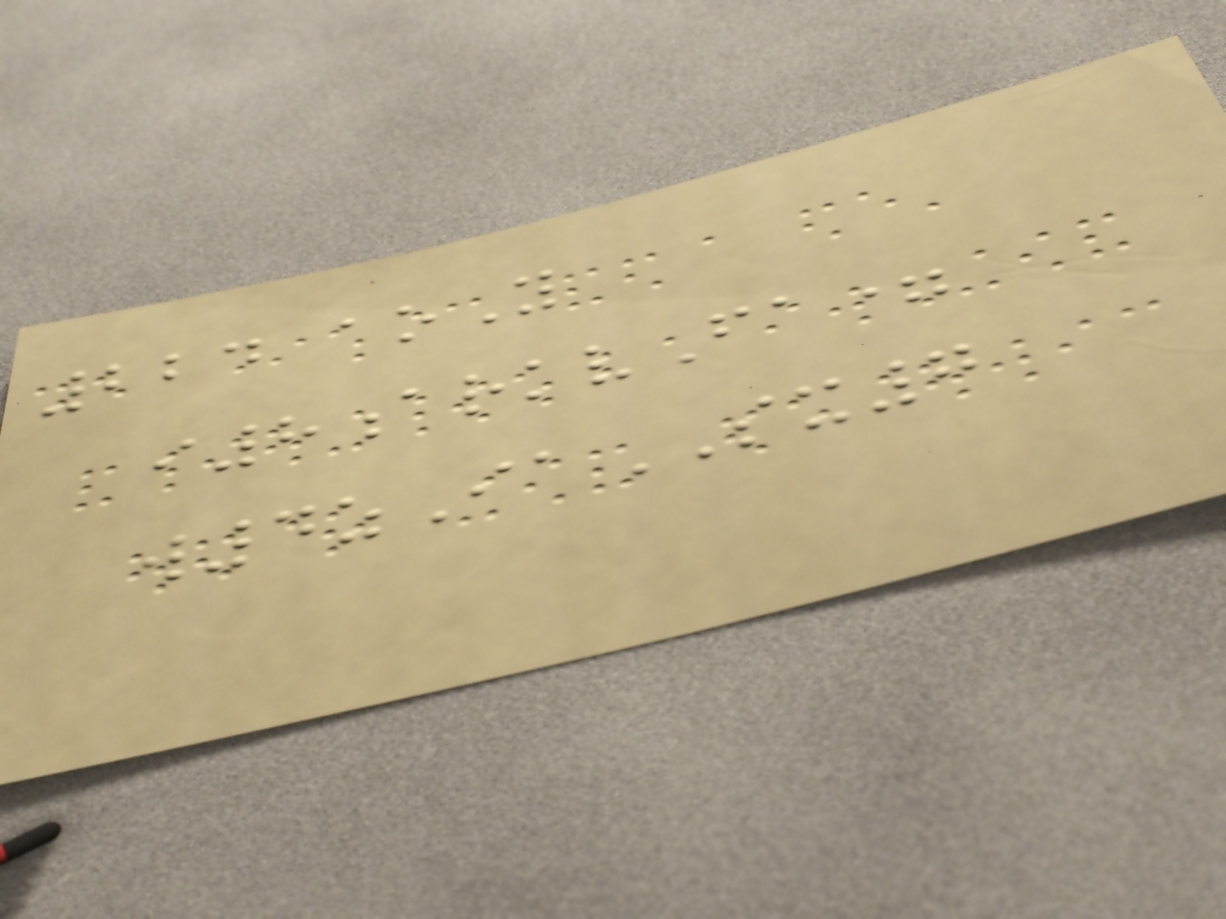224 aoY
i8arkvFa=
w4zIaSX7
